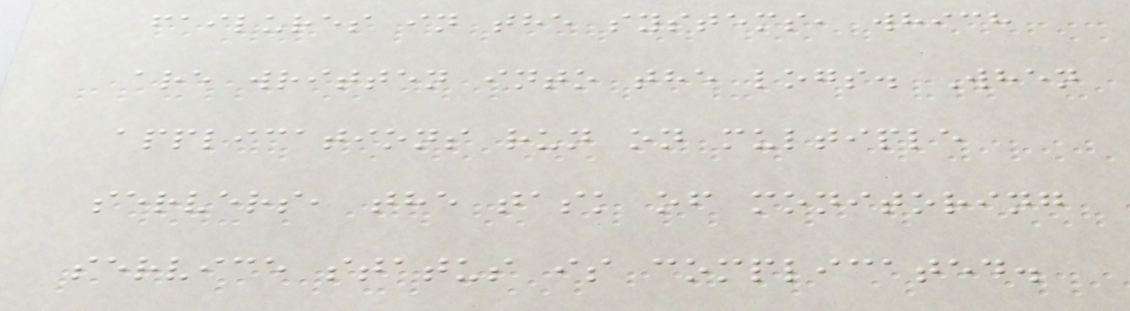failures in the systems, which
are written into the logs. When
applications run on multiple
servers, the task of monitoring
service status is complicated.
